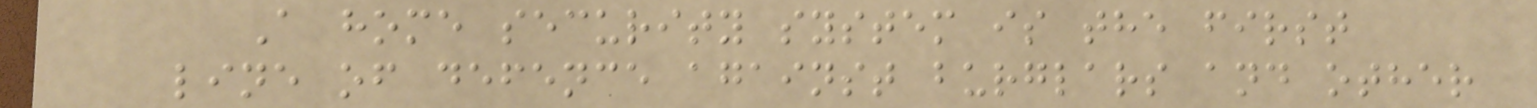A home security system is the first
line of defence against burglars and other
